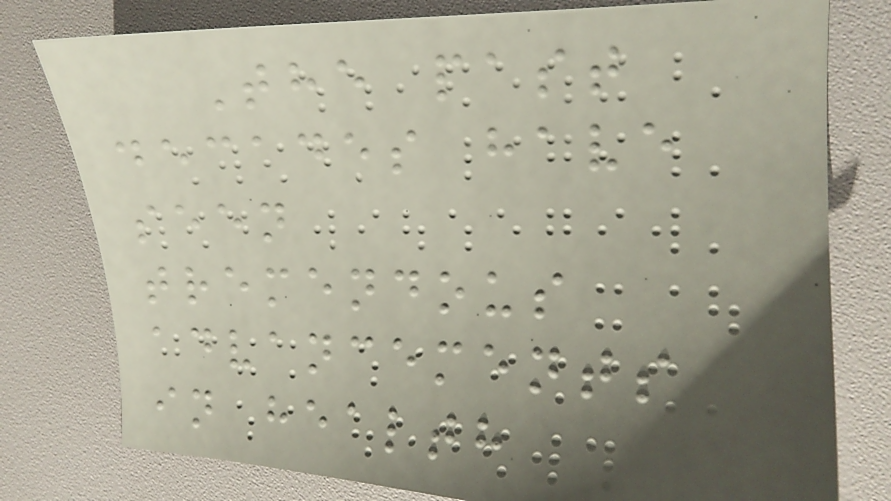The past
decades have
seen
tremendous
advancements
in health
